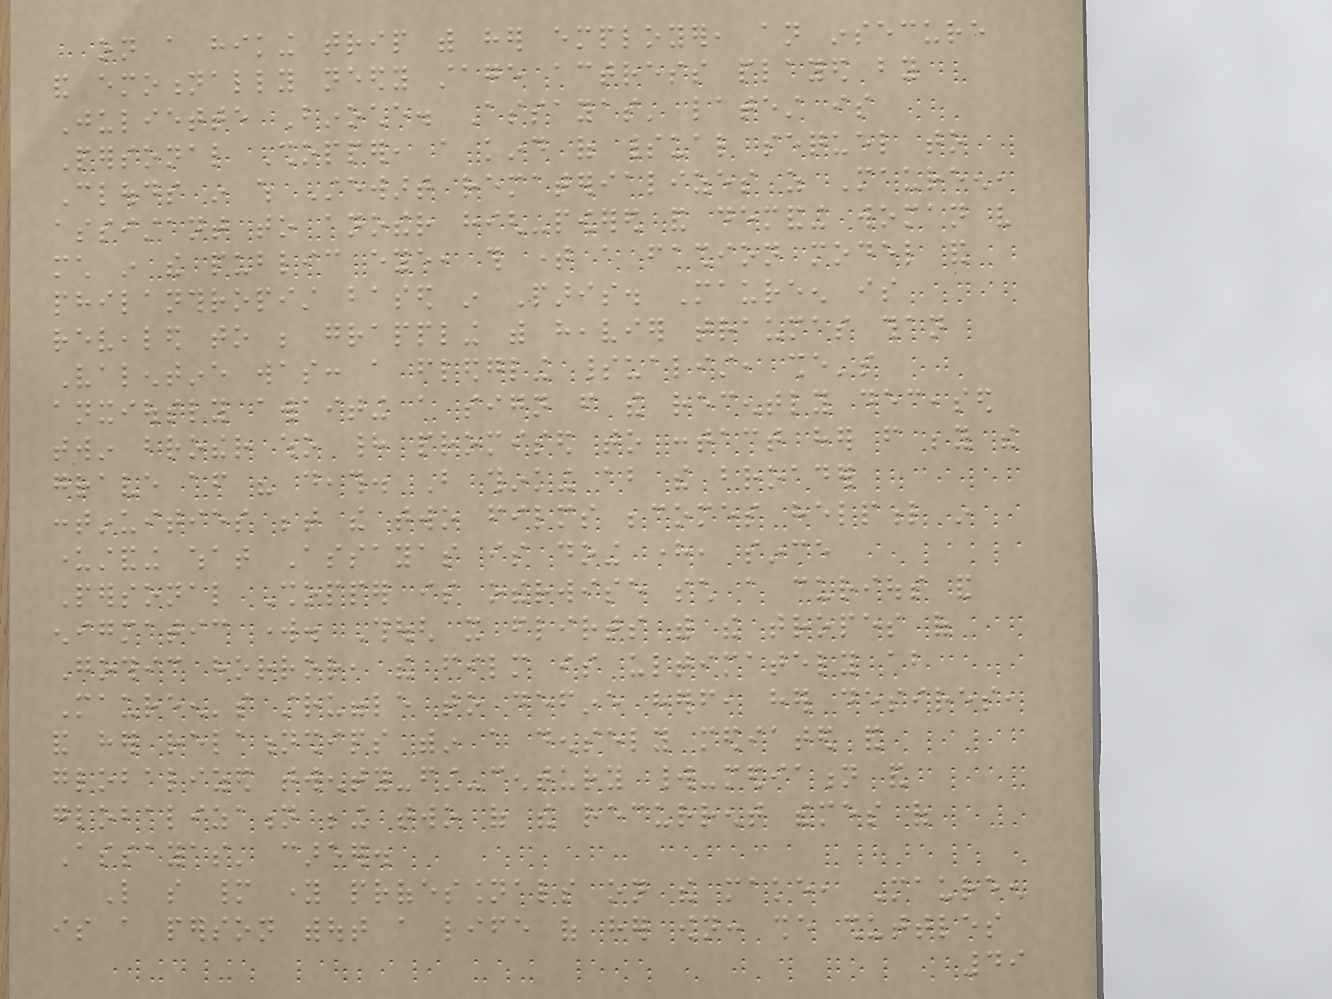on a hiking trip with her employer, an insecure
and emotionally needy stage actress played by
Juliette Binoche. Assayas' latest is
Personal Shopper, a kind of spiritual sequel to
Clouds in which Stewart rematerializes as Maureen,
assistant to another high-powered and demanding woman very
much in the public eye, this time a fashion model and
philanthropist based in Paris. Maureen is
revealed to be grappling with heavier traumas than
Valentine was: a fledgling spiritualist, she's
anxiously awaiting a sign from the recently deceased
twin brother who had promised to contact her from beyond the
grave after his death. But thinking about the broader
continuities between the two films becomes helpful in
understanding what Assayas is doing here, since
Personal Shopper is otherwise such a curious and
enigmatic work. Though it flirts with the tropes of
Gothic horror, the film is ultimately about
Maureen's struggle to define herself, her desires,
and her relationships within a densely mediated and
globalized twenty-first-century world-mediation and
globalization being two of the recurrent themes of
Assayas' career.
Like so many young professionals on the make, Maureen
is a person without a life of her own: she shuttles
49
